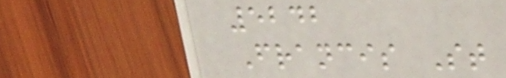5242
Francis St
